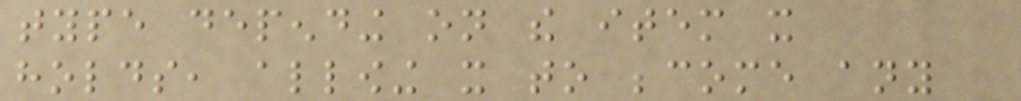type depending on the item it
holds, allowing it to become any
